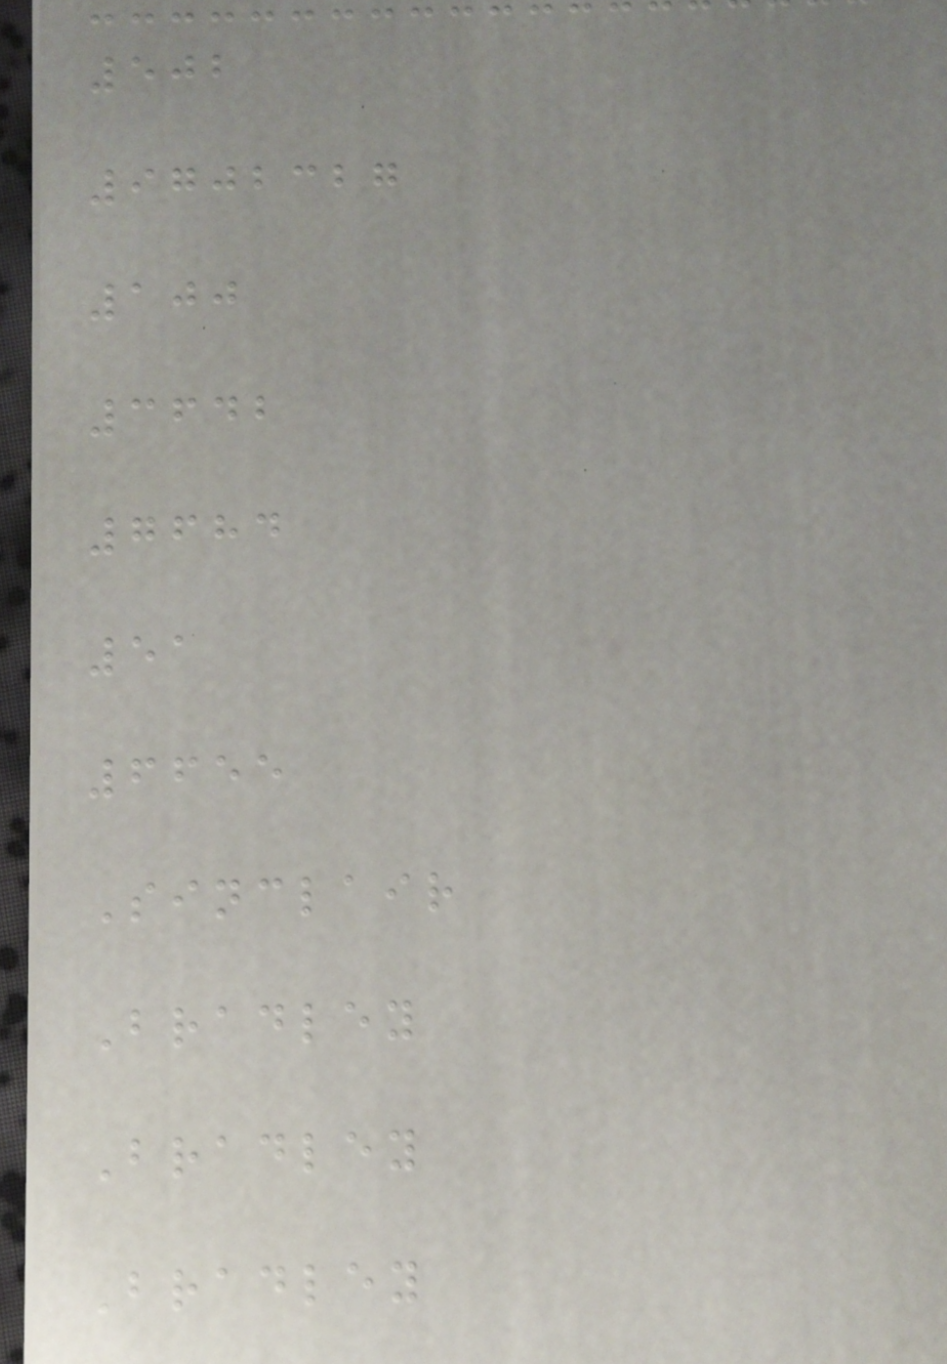502
9702327
100
3642
7684
51
6655
Sinclair
Bradley
Bradley
Bradley
